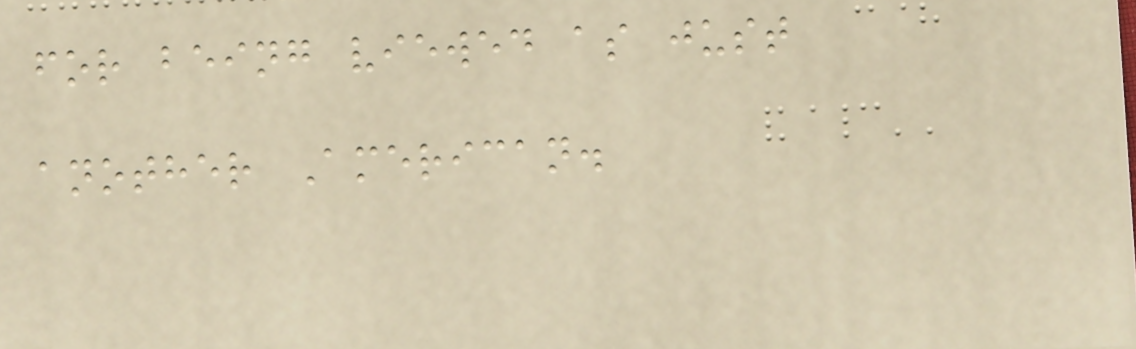for being viewed as just
another American.
